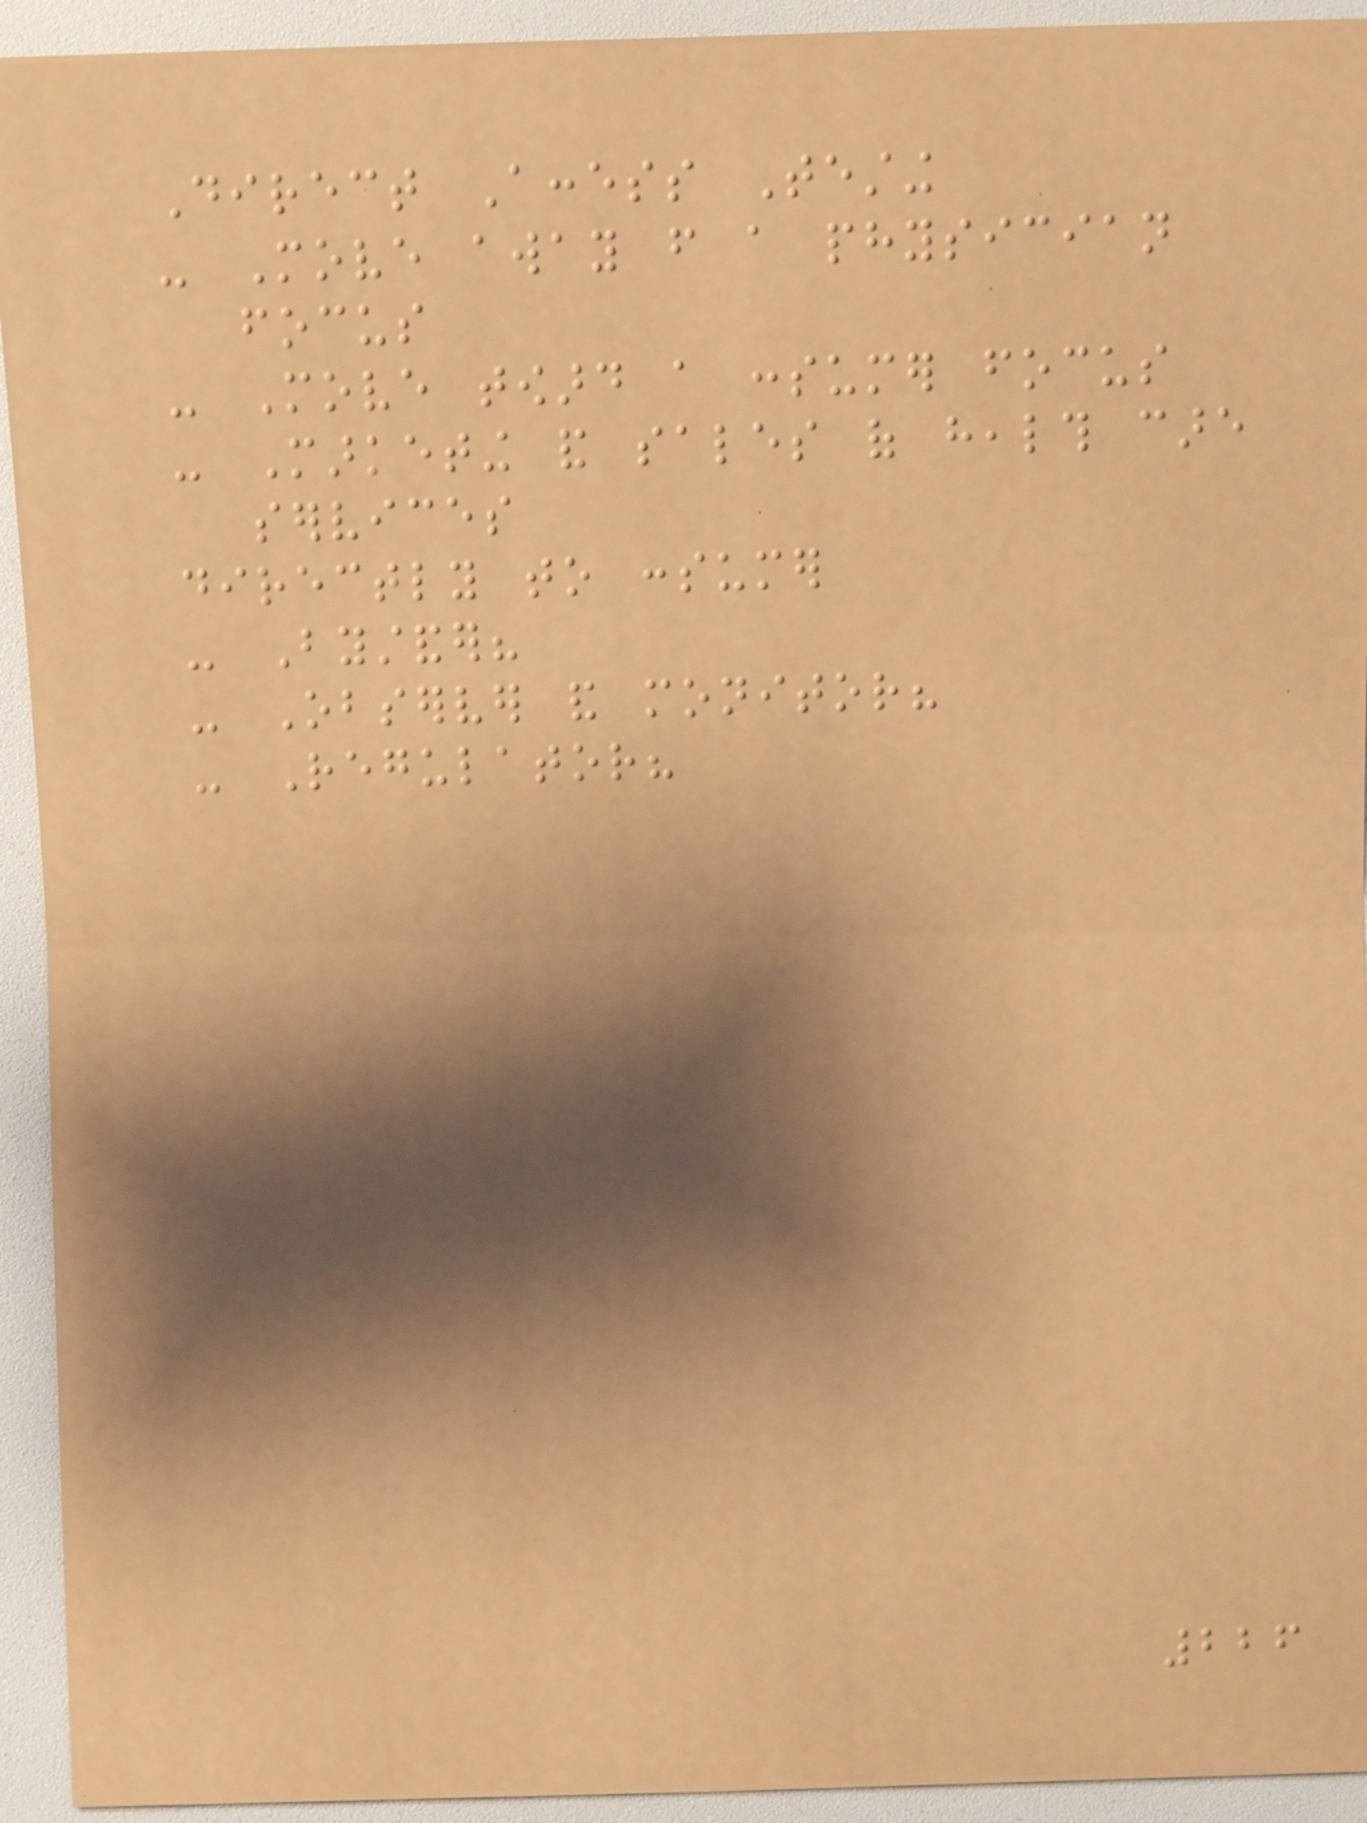Direct Access Testing
- Move away from a physician
focus
- Move toward a consumer focus
- Marketing and sales of health care
services
directly to consumer
- Bystander?
- Observer and monitor?
- Regulator?
226
